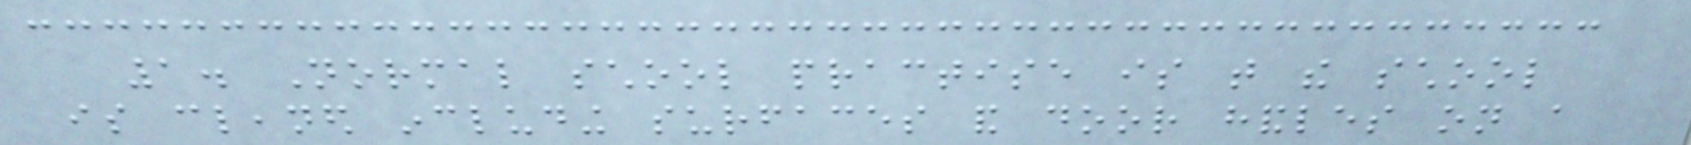1. Normal school practise is that the school
is cleaned including surfaces and door handles on a
